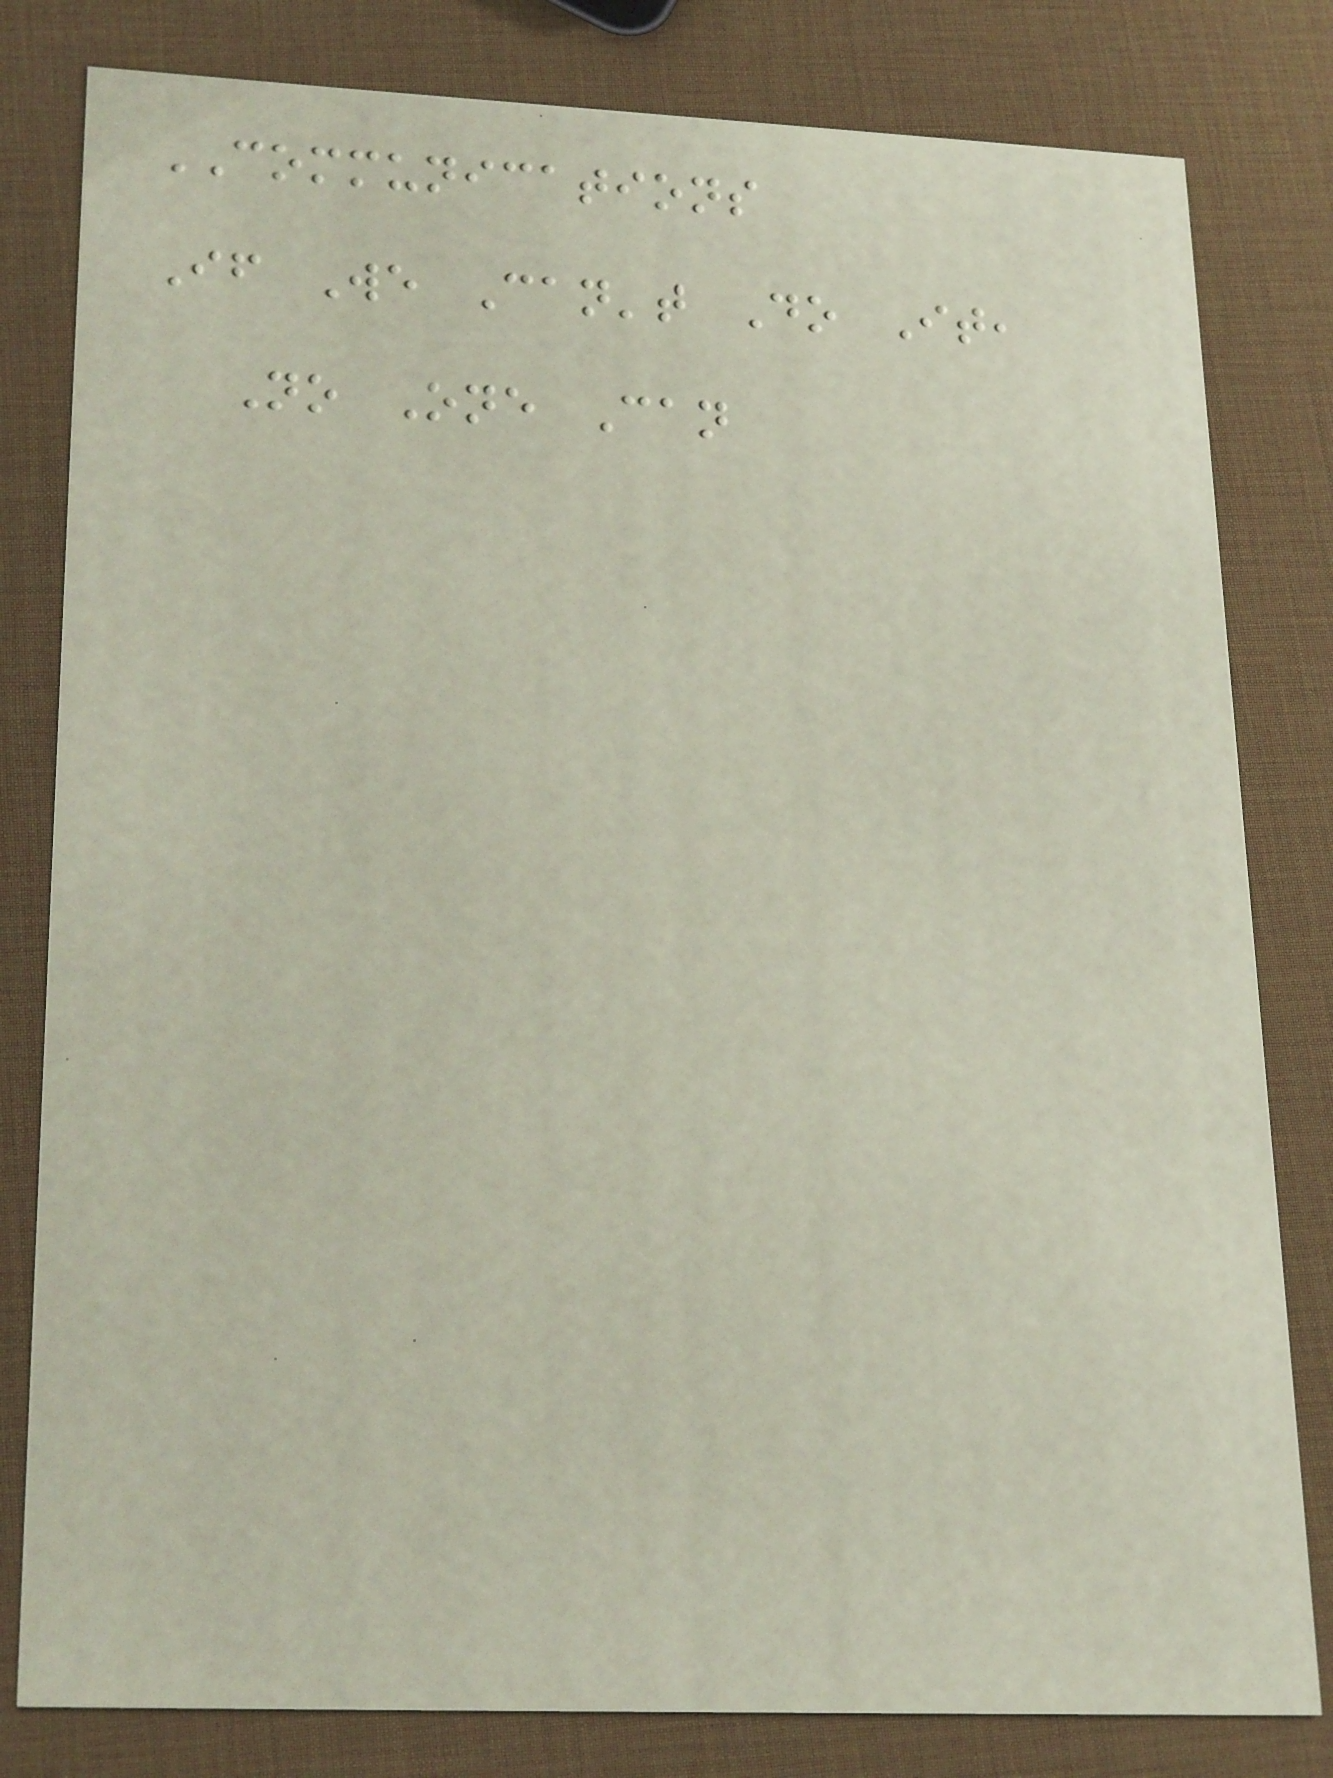COMMUNICATIONS
If We Can't Do It,
No One Can
